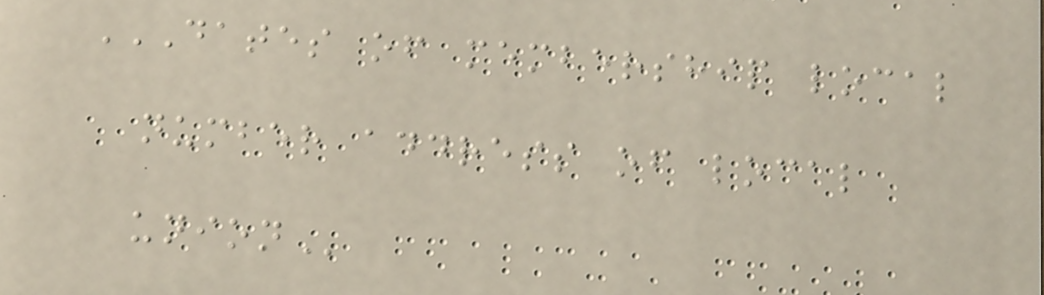DATES OF MEMBERSHIP LOCAL
NUMBER ADDRESS OF LOCAL
UNION
